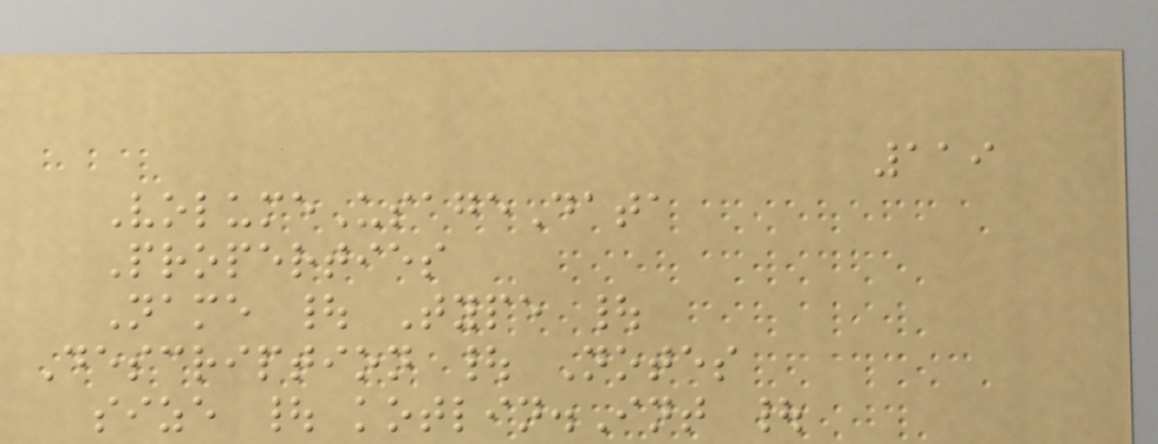119
VolumeUsageData
Properties
Name | Type |
Description | Notes
size | kotlin.Int |
